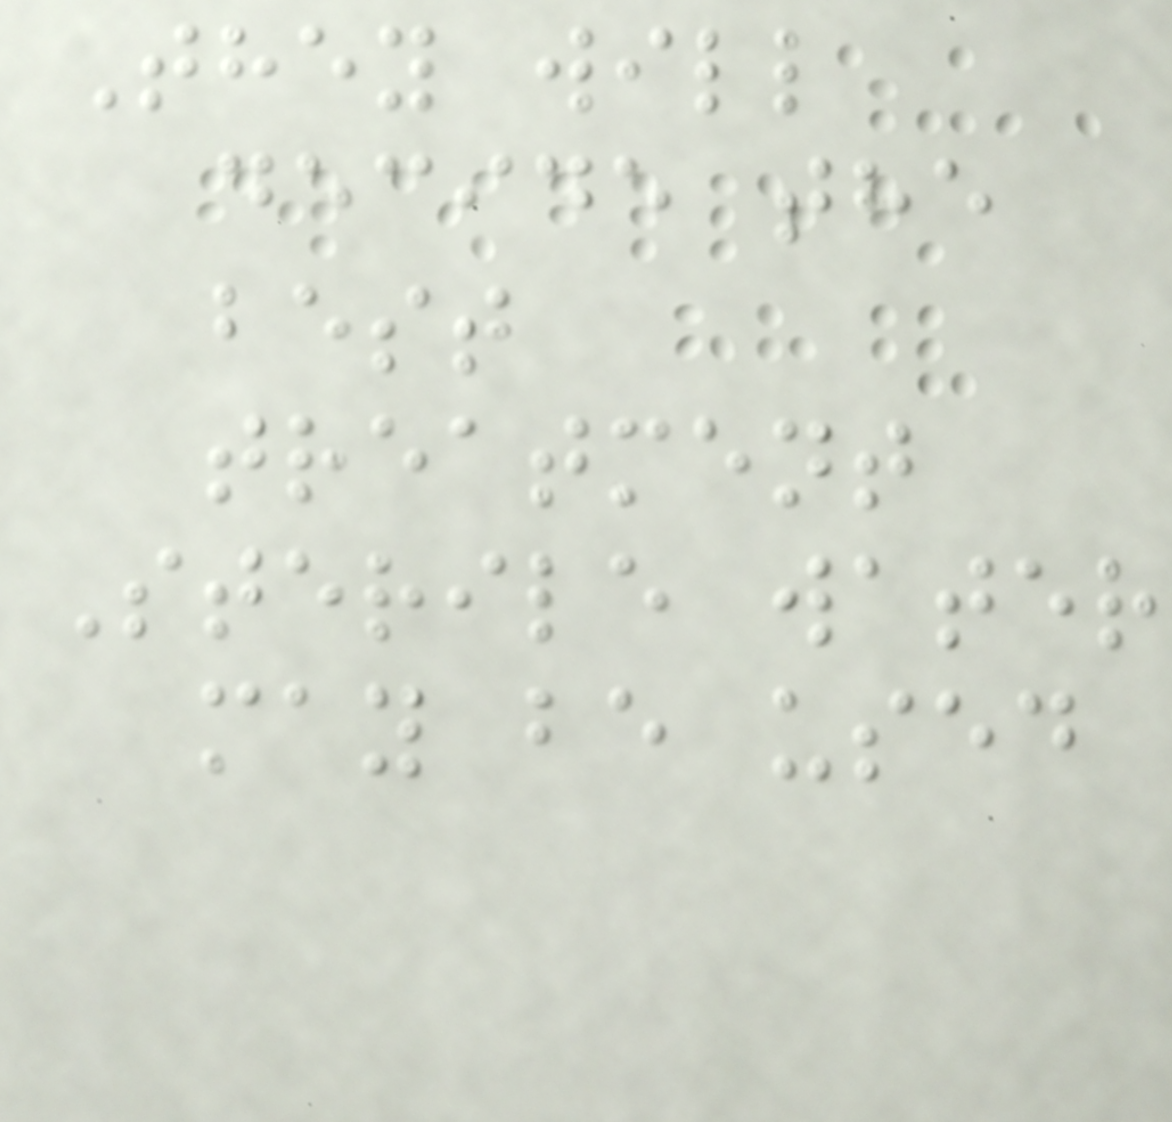They will
decide the
best
treatment
Sterile water
may be used
